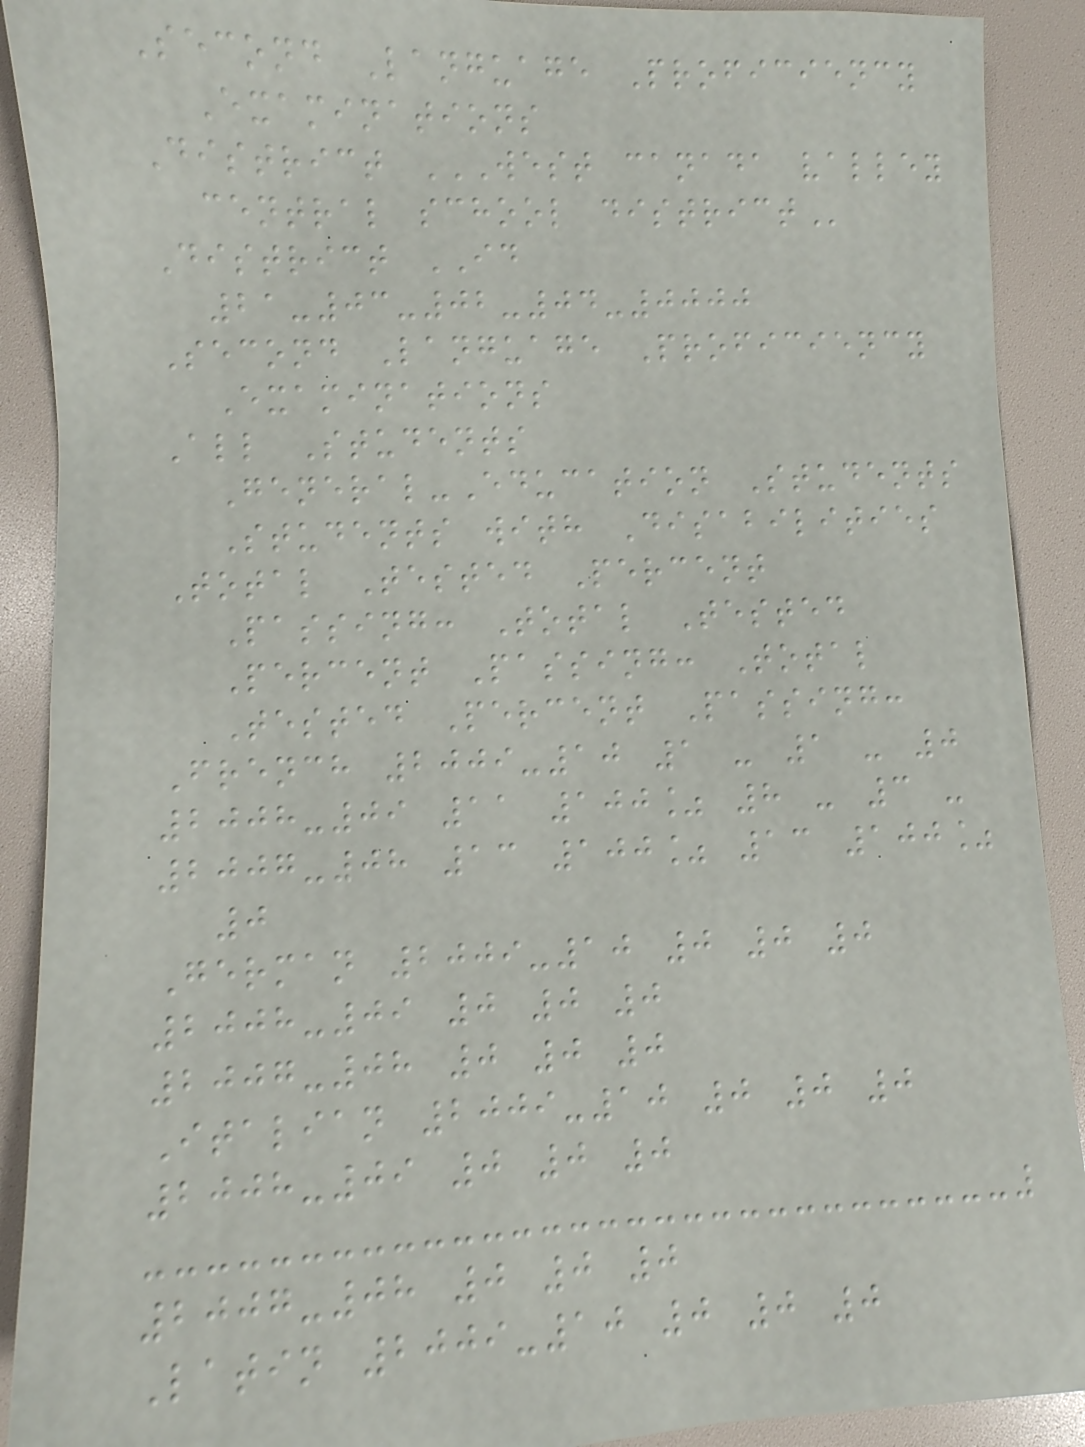Second Language Proficiency
Examinations
District WEST CANADA VALLEY
CENTRAL SCHOOL DISTRICT
District ID
21-03-02-04-0000
Second Language Proficiency
Examinations
All Students
General-Education Students
Students with Disabilities
Total Tested Percent
Passing: Total Tested
Percent Passing: Total
Tested Percent Passing:
French 2009-10 1 - 1 - 0
2008-09 11 100% 8 - 3 -
2007-08 13 100% 13 100%
0
German 2009-10 0 0 0
2008-09 0 0 0
2007-08 0 0 0
Italian 2009-10 0 0 0
2008-09 0 0 0
2007-08 0 0 0
Latin 2009-10 0 0 0
